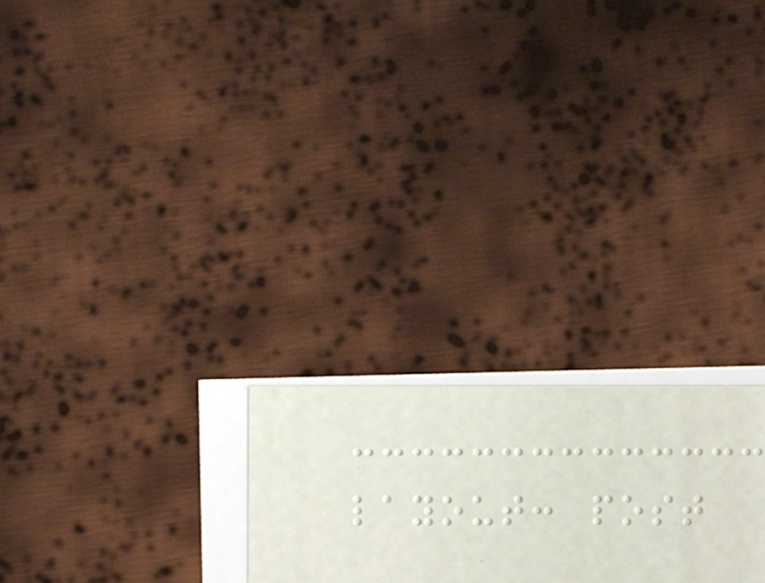layout: post
